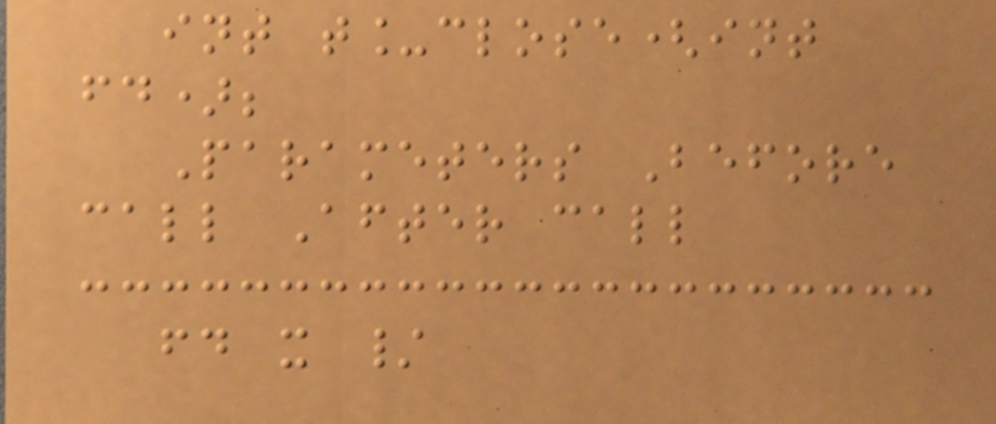int t_close(int
fd);
Parameters Before
call After call
fd x /
